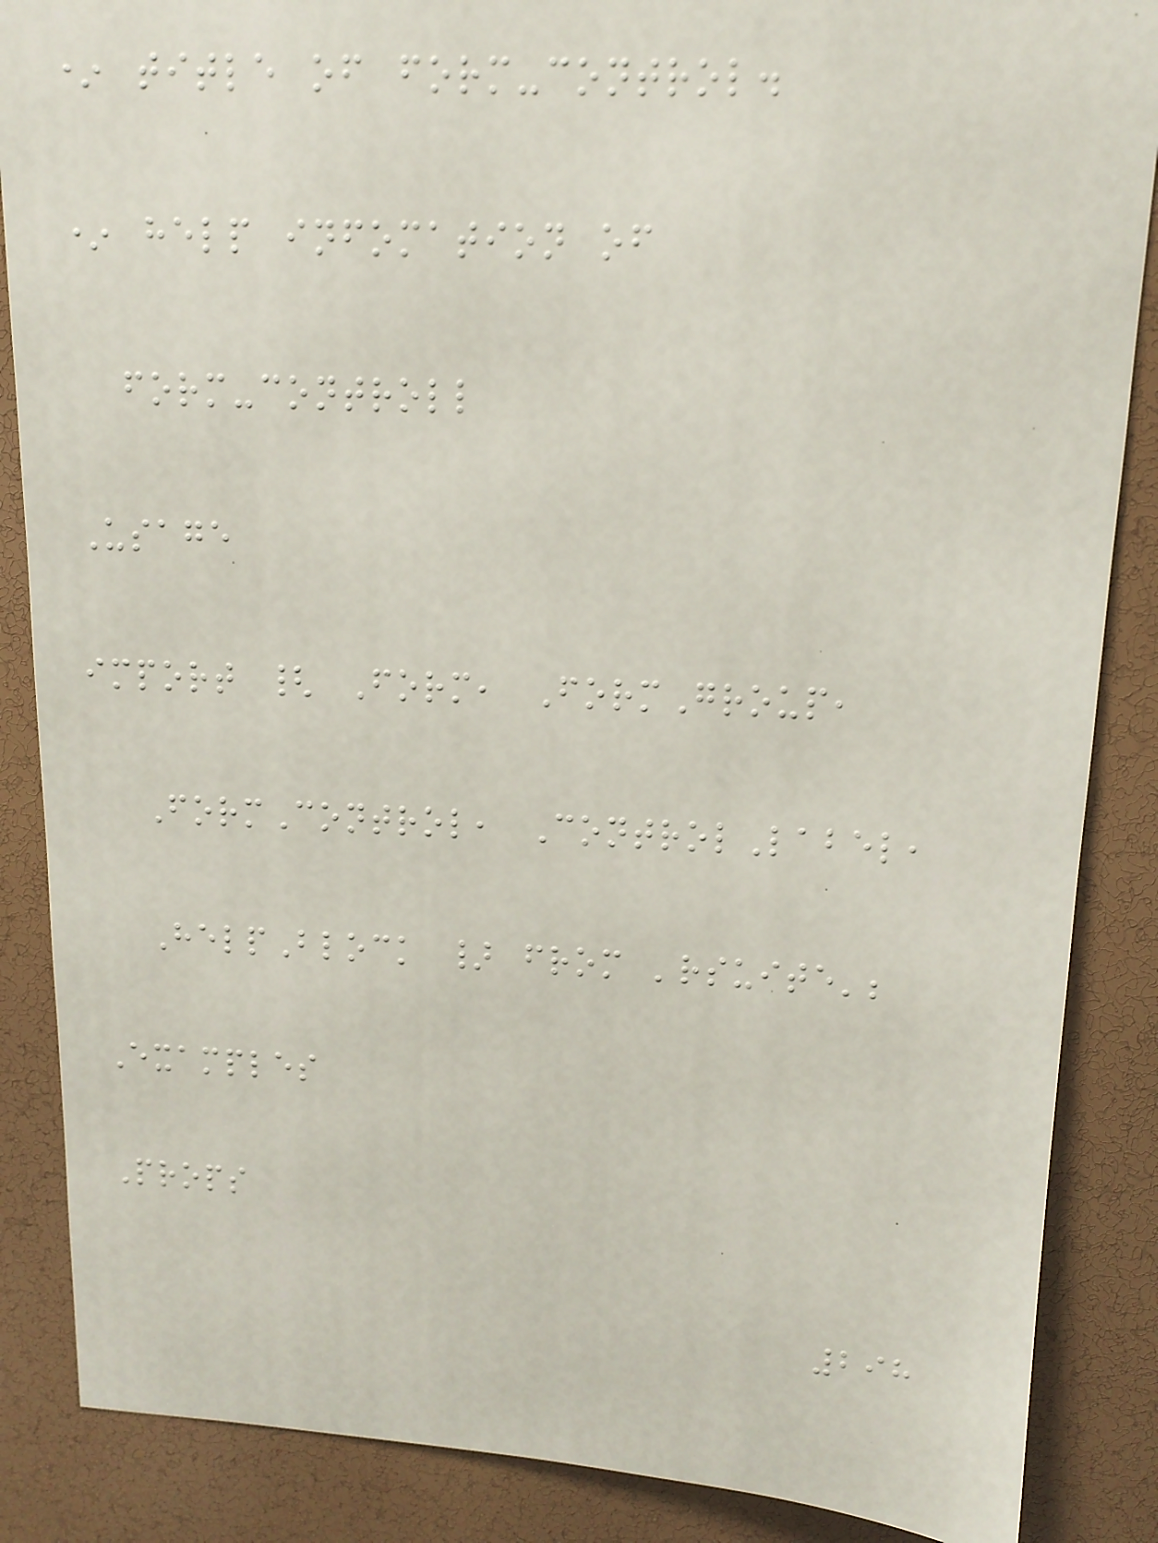* title of form-control.
* help infomation of
form-controll
Usage
import { Form, FormGroup,
FormControl, ControlLabel,
HelpBlock } from 'rsuite';
Examples
Props
298
